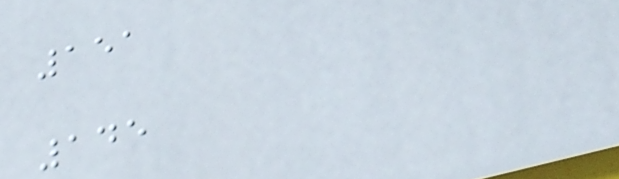151
145
